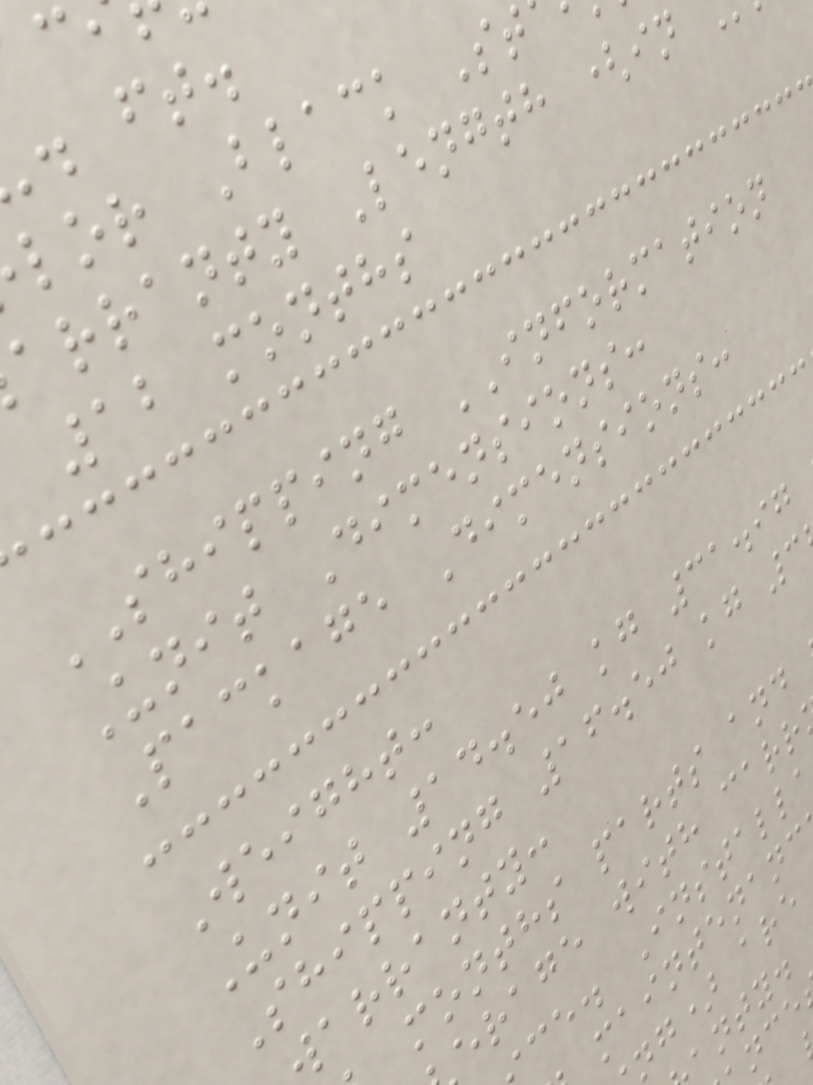. ft.
lor Black St
arranty Length (in
12 months
SHIPPING INFORMATION
Unit Dimensions:
Package Dimensions:
Weight:
Unit 14.50 kg 31.97
Shipping 16.50 kg 3
arranty:
months parts and
erage with carr
ce. Install
maintenanc
ng) are
anty.
